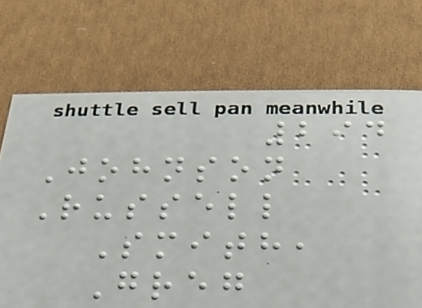294
Johnson
Russell
Smith,
Greg
